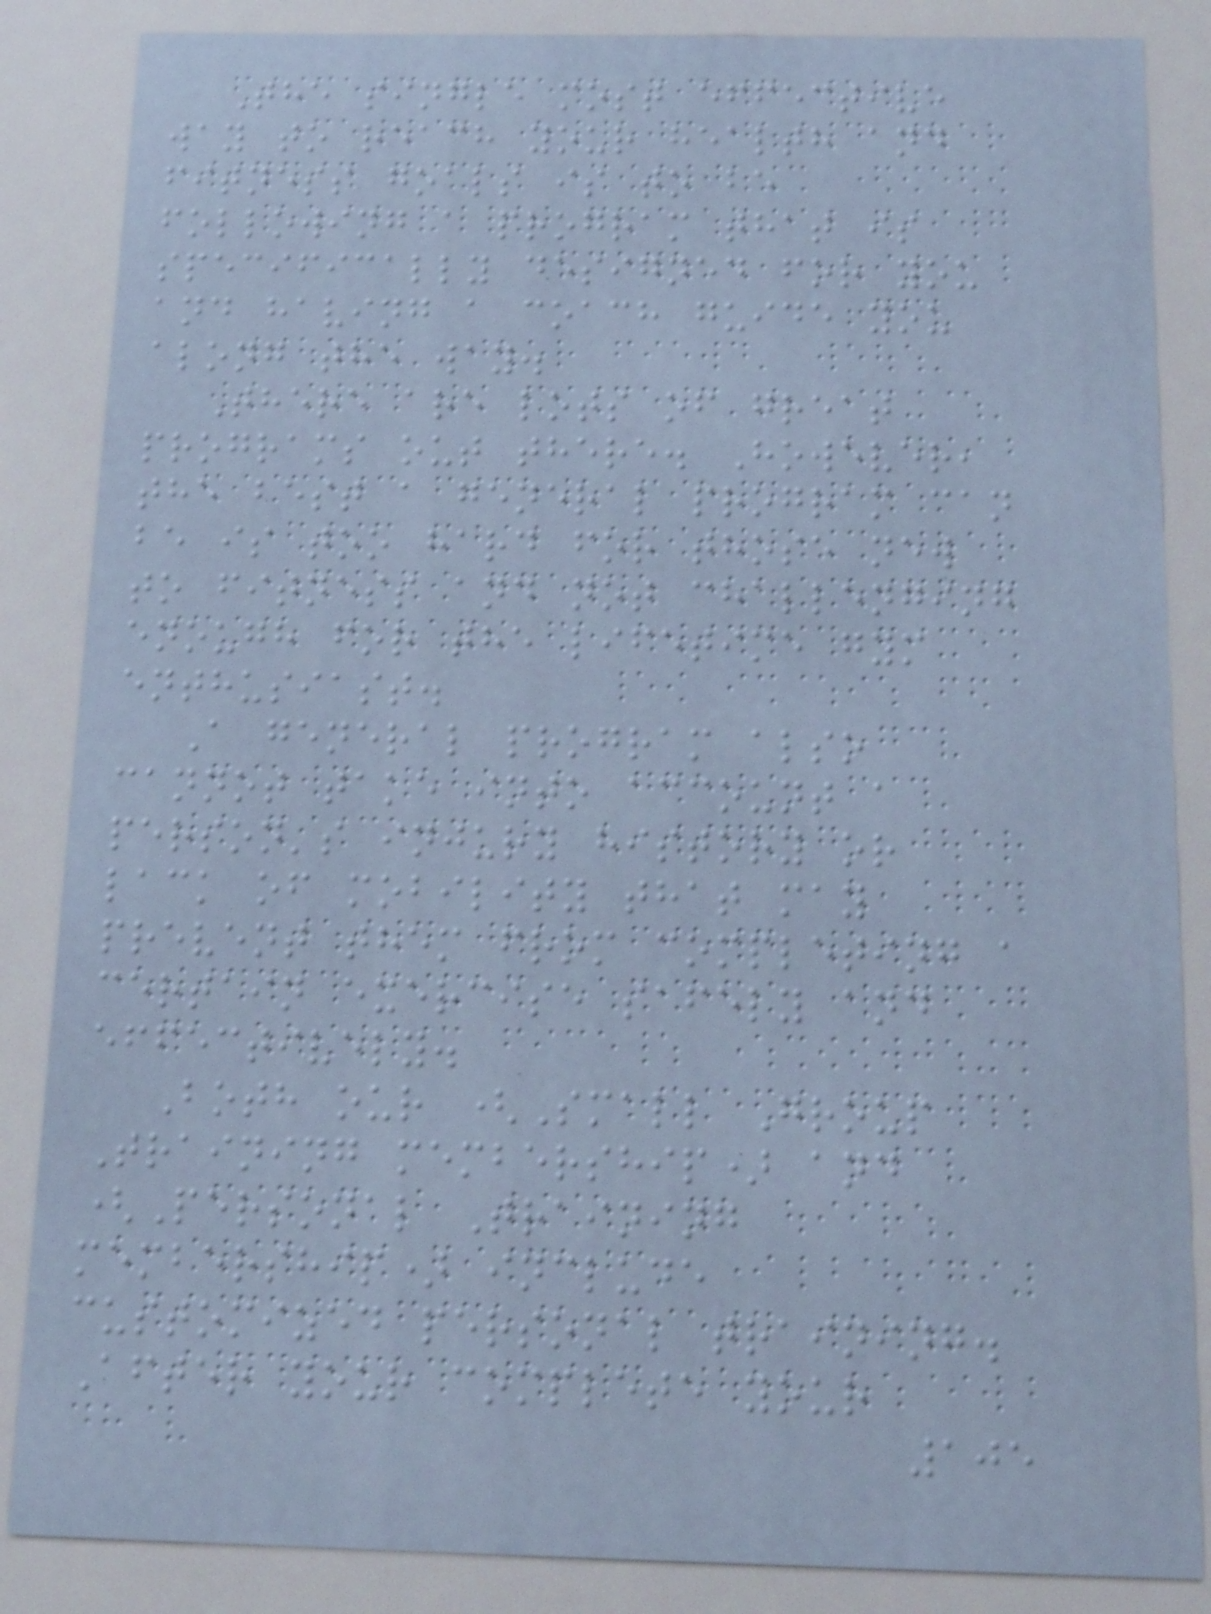The single most effective
way to reach your health and
fitness goals is to be
following a program that is
specifically designed for you
and having a coach guide you
along the way.
There are lots of great
programs out there. However,
the best a general program can
be is too hard for those new
to fitness and not challenging
enough for the lifetime gym
enthusiast.
A general program also
cannot take into account a
person's injury history or
lack of mobility that may
prevent them from completing a
certain exercise safely and
effectively.
Both our (Small Group
Training membership) and
(Personal Training
membership) include
customized personal training.
After your complete your
105
